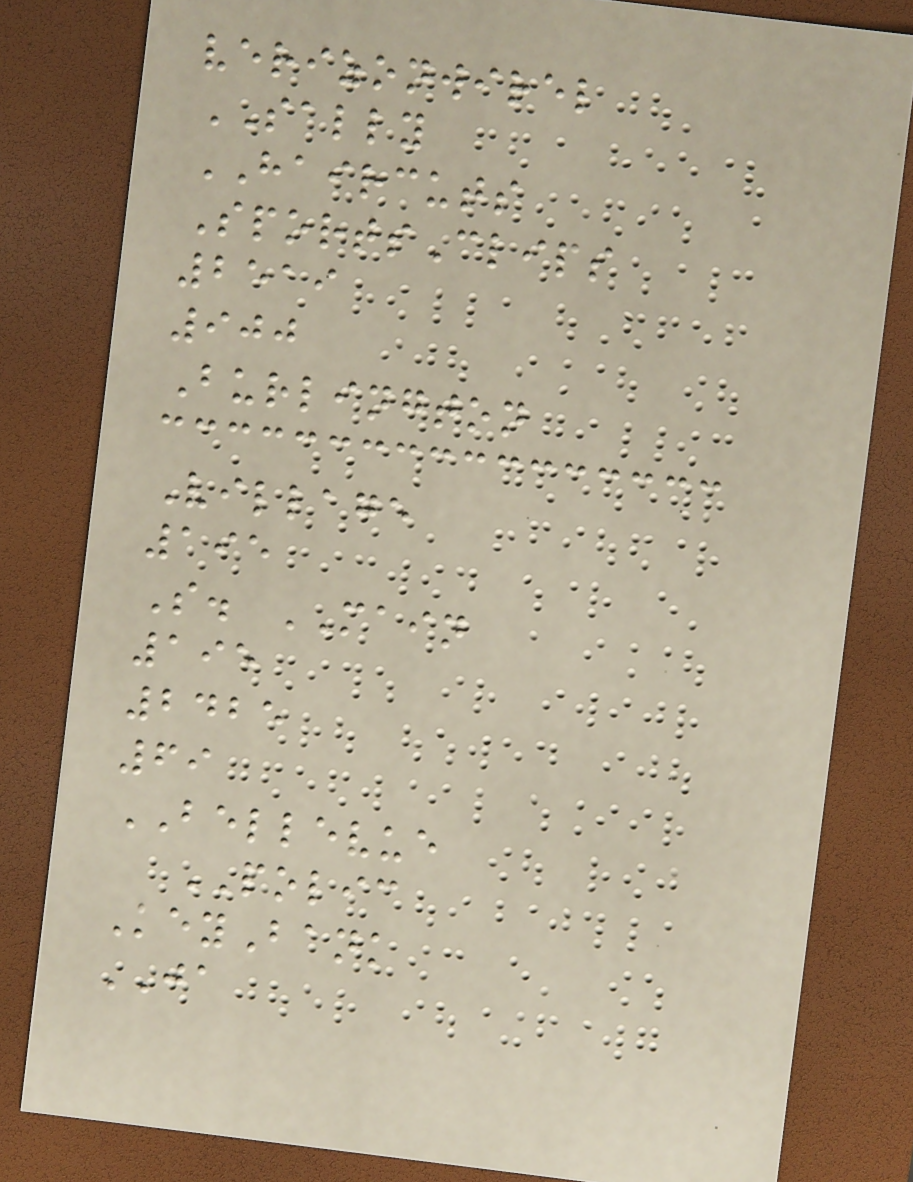verizonwirel
SALLY
HAIRCUTS
SportsClips
2519
900
Burlington
Village
195
S. MAIN
195
2425
69
BELLEVUE
POLIC
KeyBank
JA
